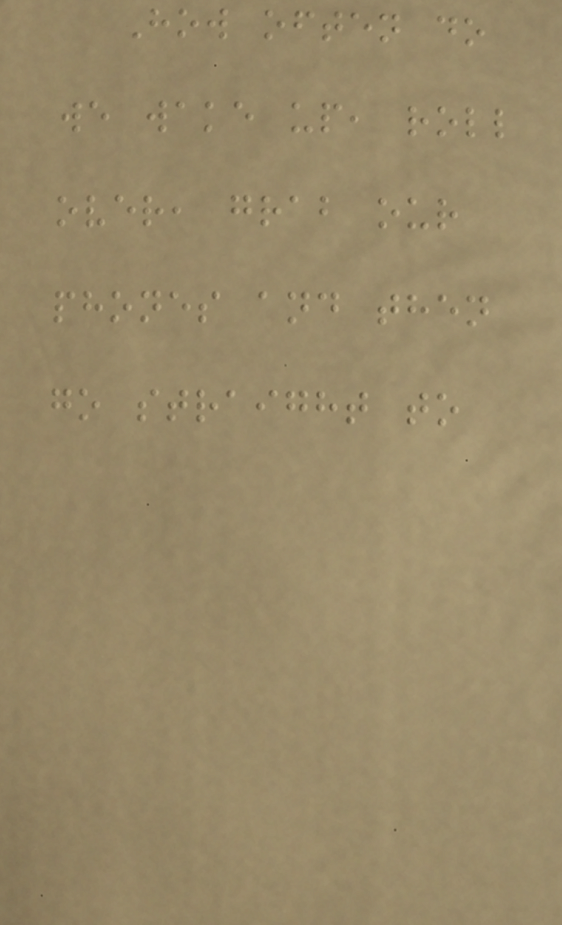How often do
we wake up, roll
over, grab our
phones and then
go straight to
